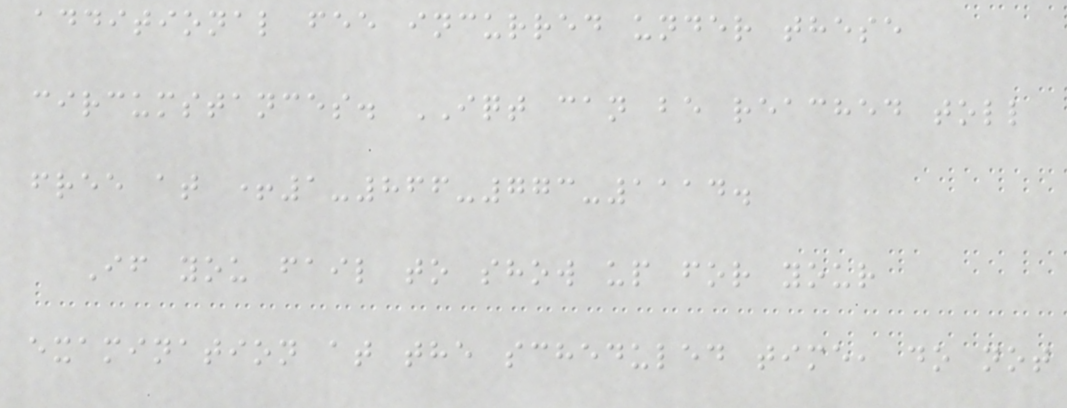additional fee incurred under these
circumstances. IQT can be reached toll
free at +1-866-773-1114.
If you fail to show up for your
examination at the scheduled time, do not
